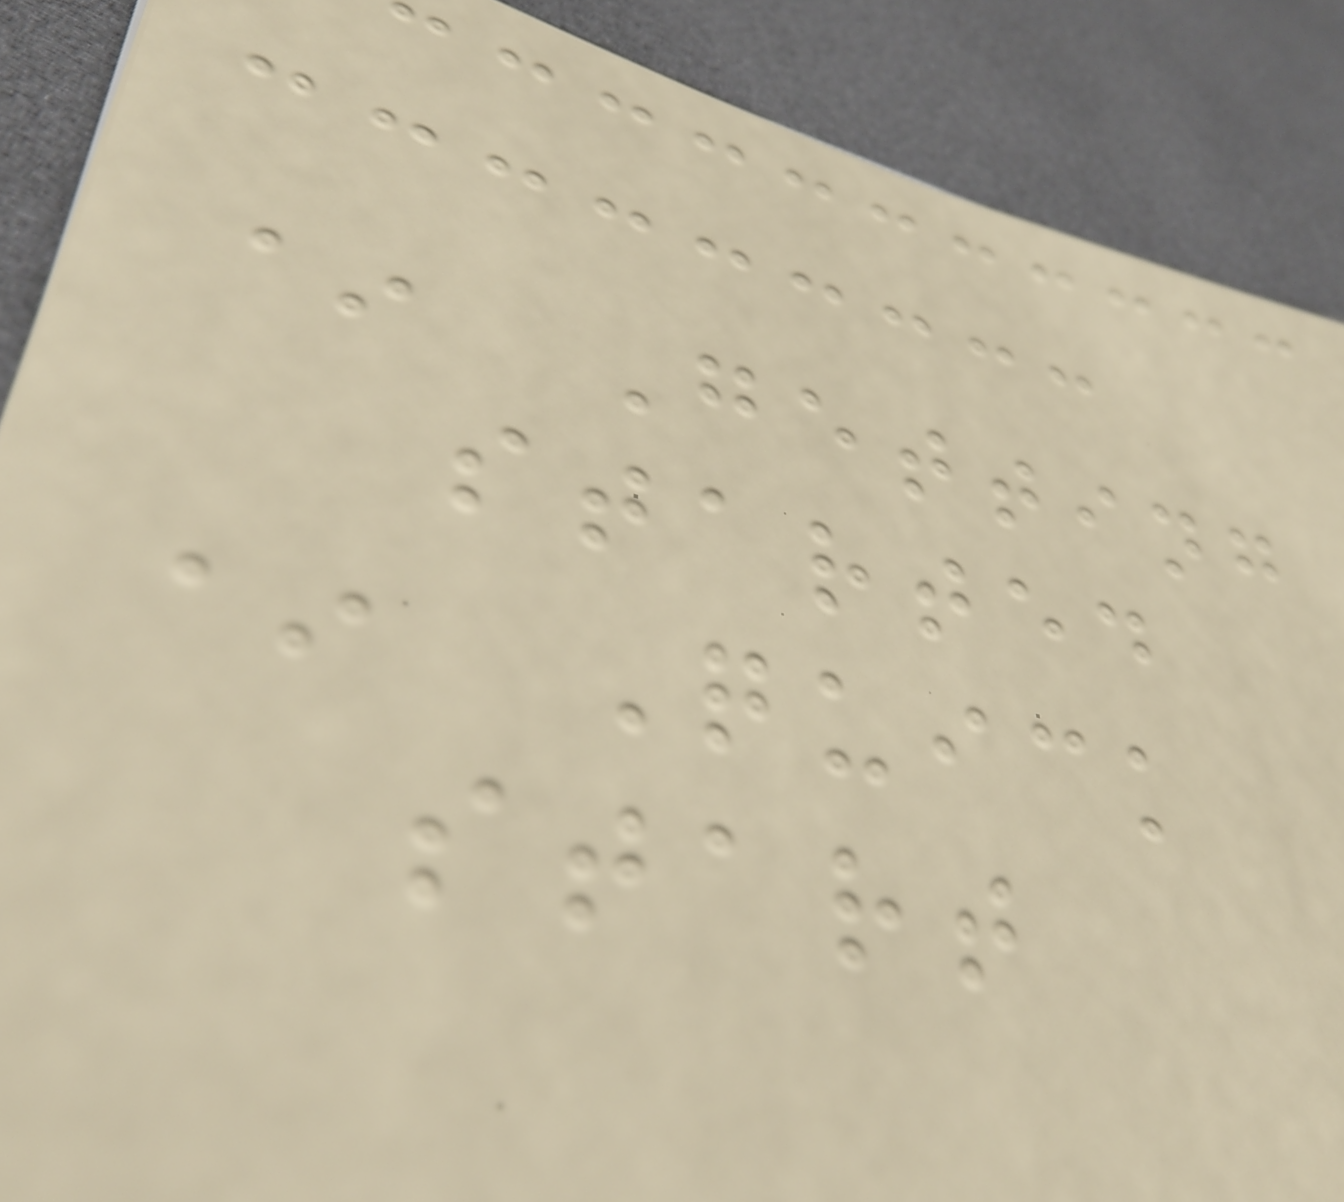* Getting
started
* Quick
start
